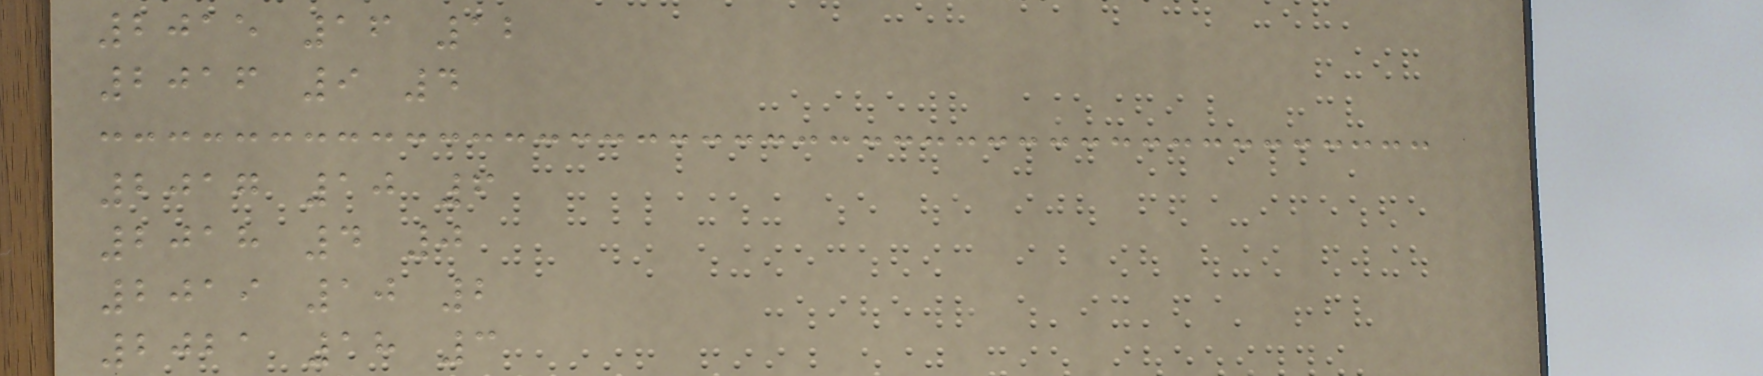2015 16 12
2016 9 4
2017 10 6
2018 4 0
2019 10 2
2021 18 3
